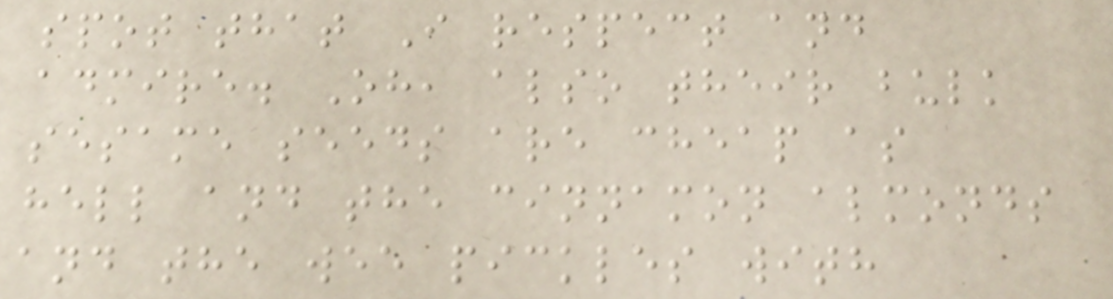spot that I respect and
admire. Oh, also their bulk
sesame seeds are cheap as
hell and the cinnamon almonds
and the wee pickles with
